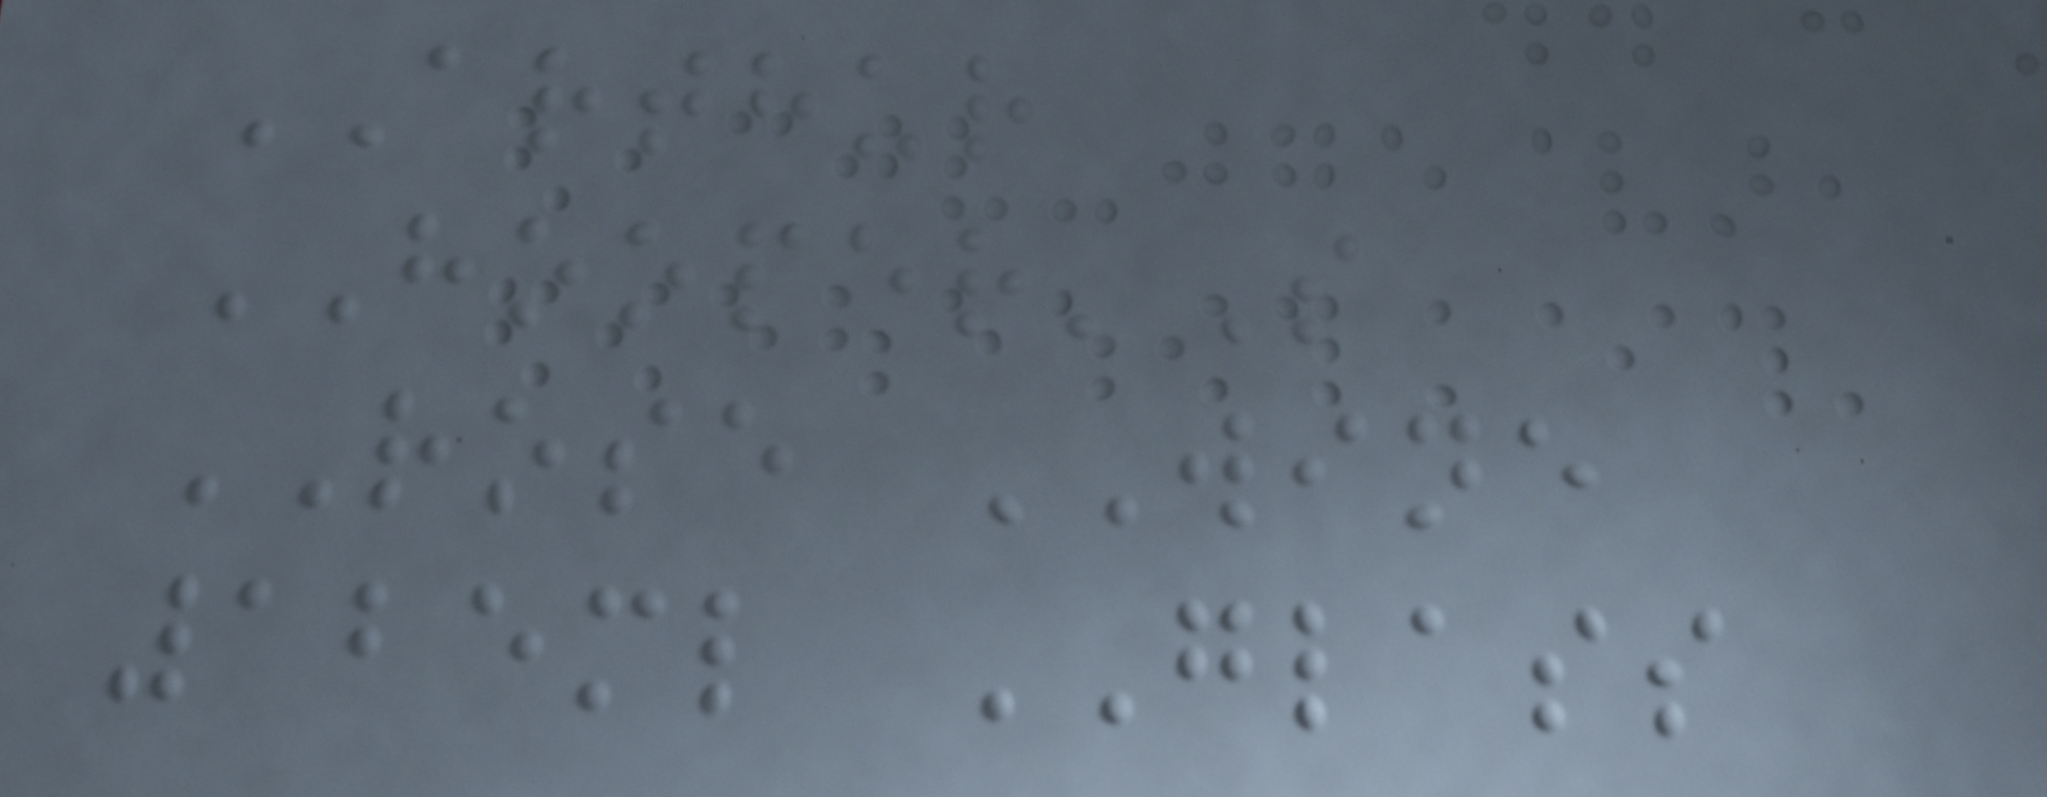ARTHUR
HOOPER'S
ROSE WINE
125ml GLASS
